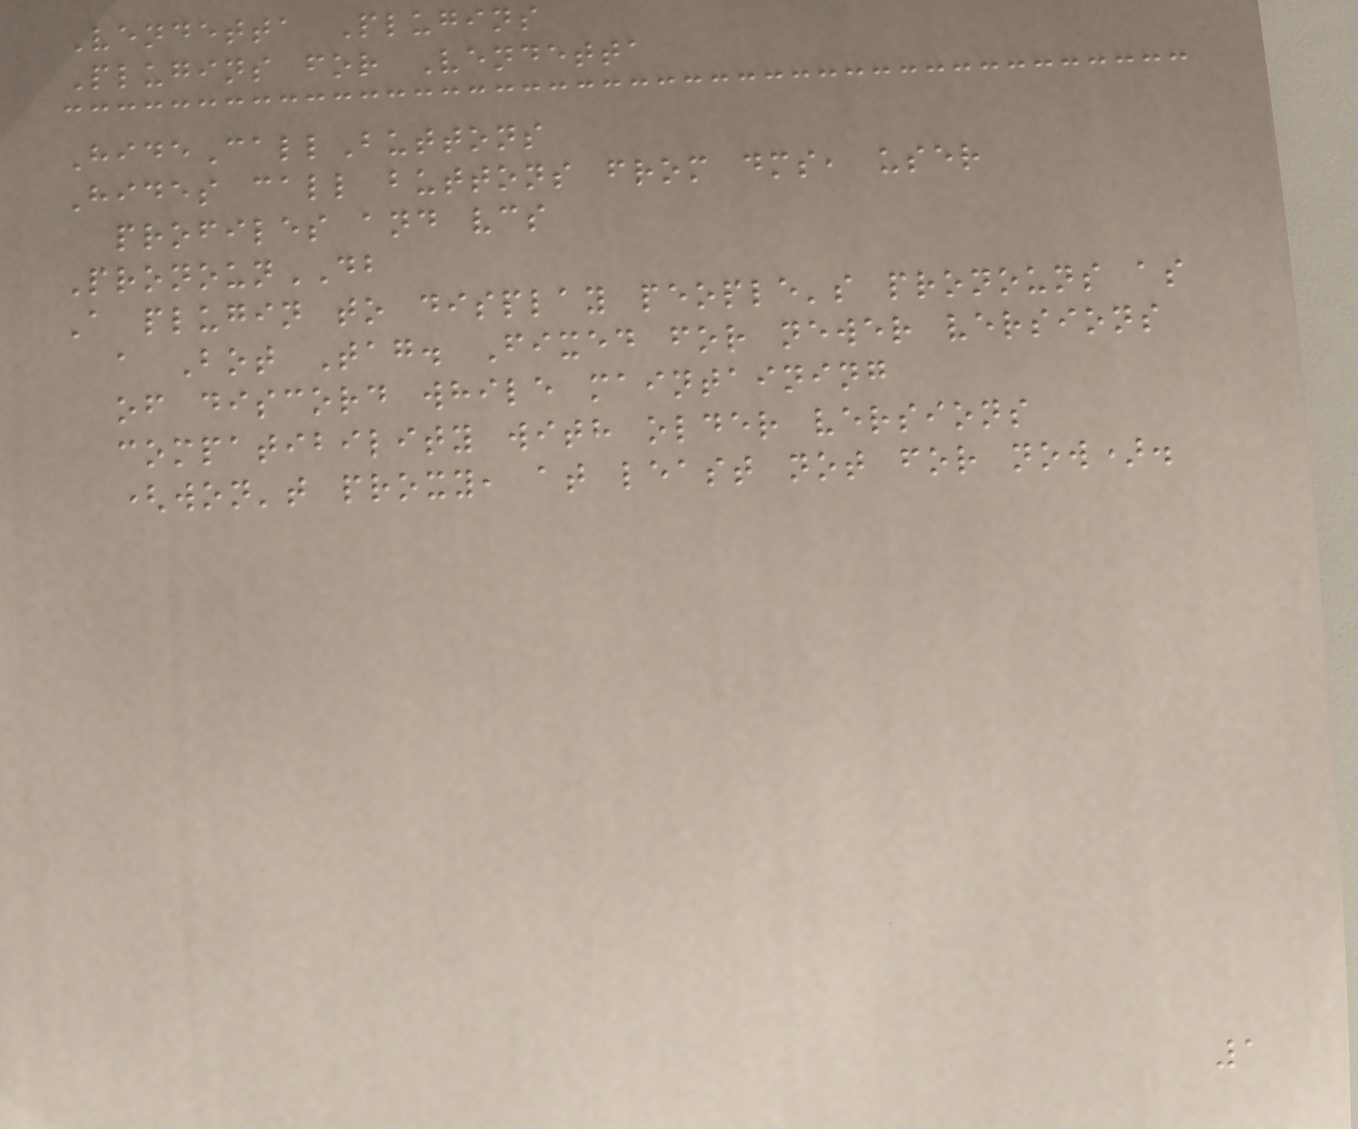Vendetta Plugins
Plugins for Vendetta
HideCallButtons
Hides call buttons from dms, user
profiles and vcs
PronounDB
A plugin to display people's pronouns as
a Bot Tag. Fixed for newer versions
of discord while maintaining
compatibility with older versions
(won't proxy, at least not for now).
1
